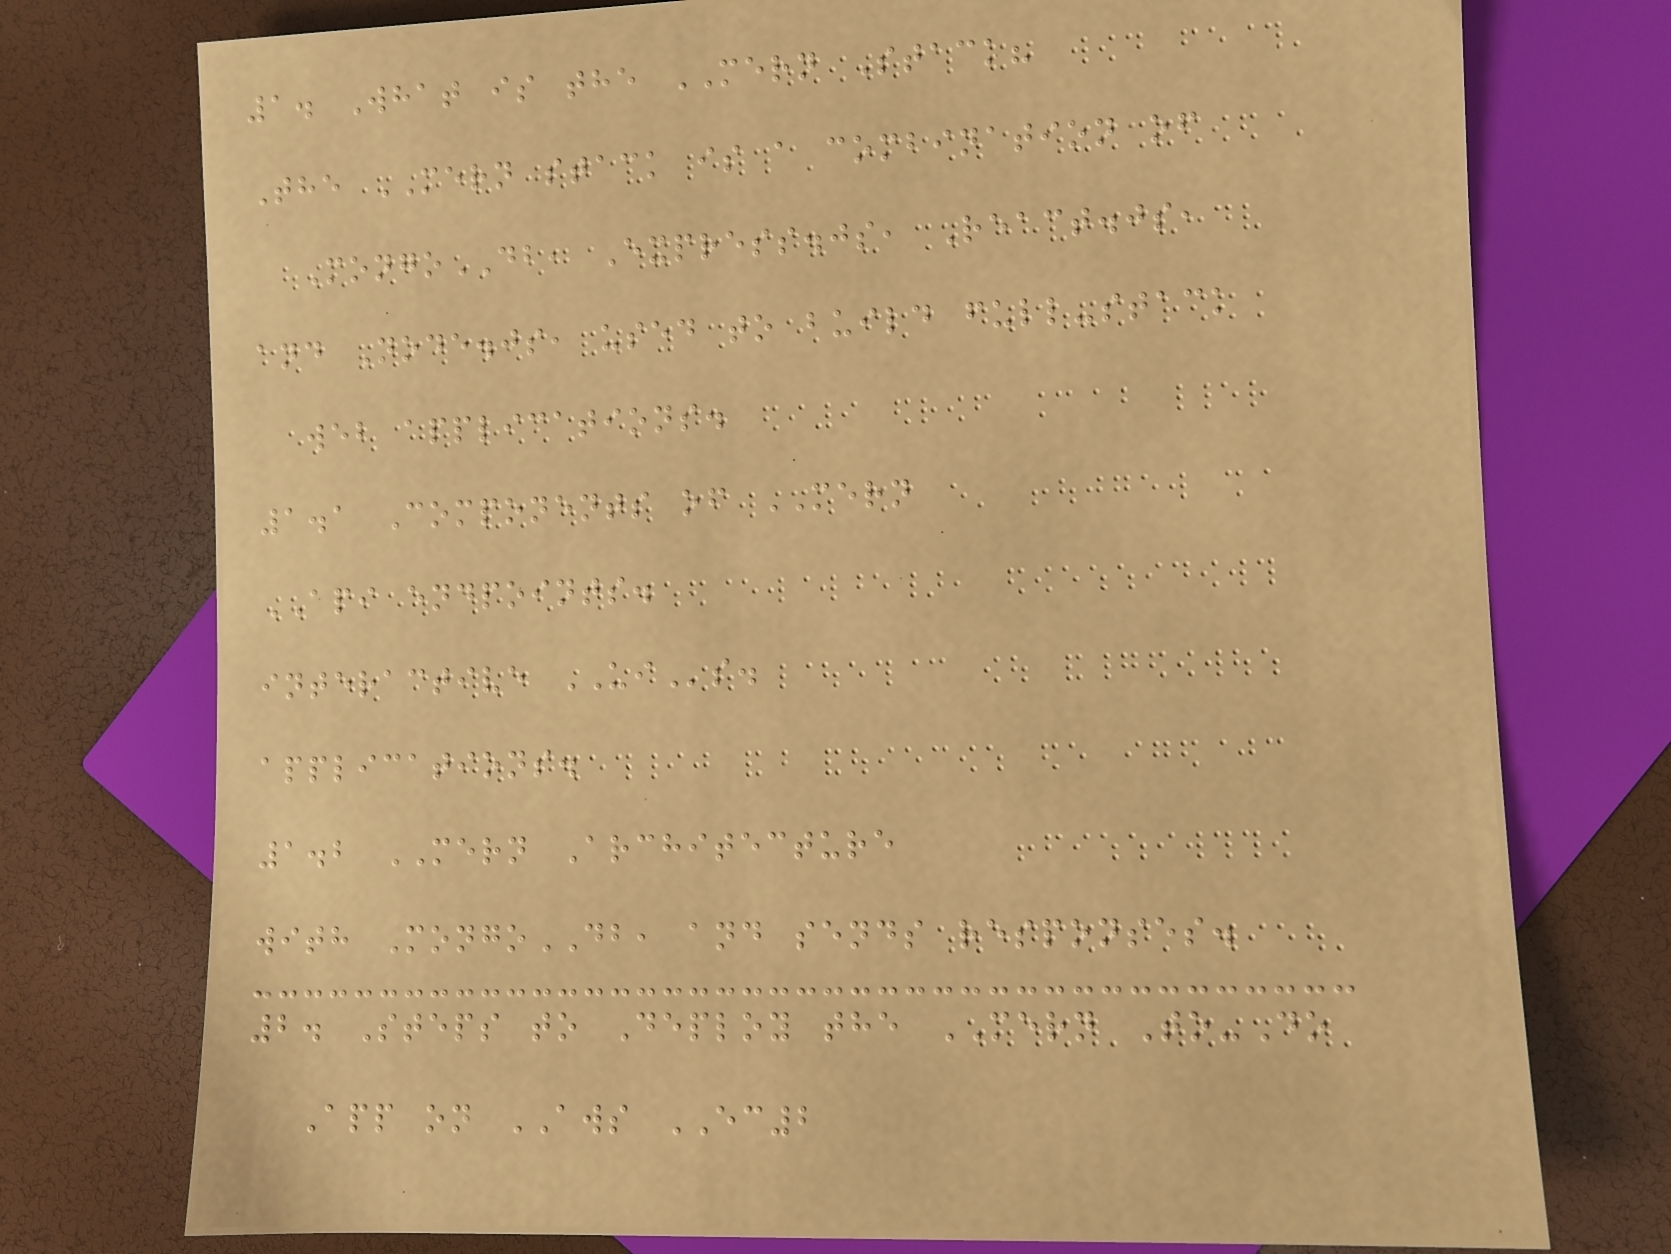1. What is the MERN Stack?
The MERN stack is a combination of
MongoDB, Express.js, React.js,
and Node.js, used to build full-stack
web applications.
1.1 Components of MERN
API endpoints.
interactive UIs.
applications.
1.2 MERN Architecture
with MongoDB, and sends responses.
2. Steps to Deploy the MERN To-Do
App on AWS EC2
